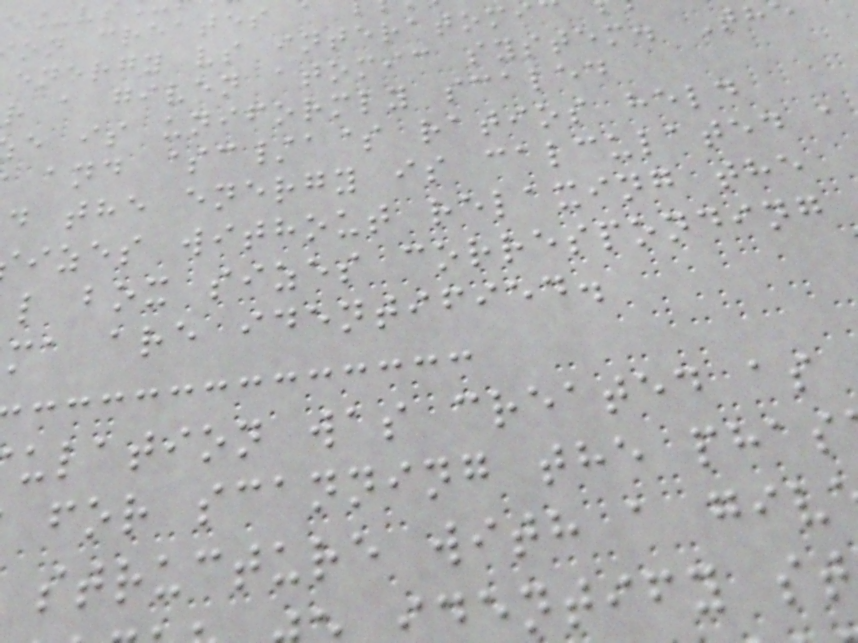on creates
energy vs interatomi
r a given atomic system. Th
e is uniformly scaled
and $c/a$ ratios held
d the energy is calculated a
izes without relaxing the
l box sizes corresponding
ma are identified.
ulation was created as
for scanning the phas
structure with a giv
dentify st
